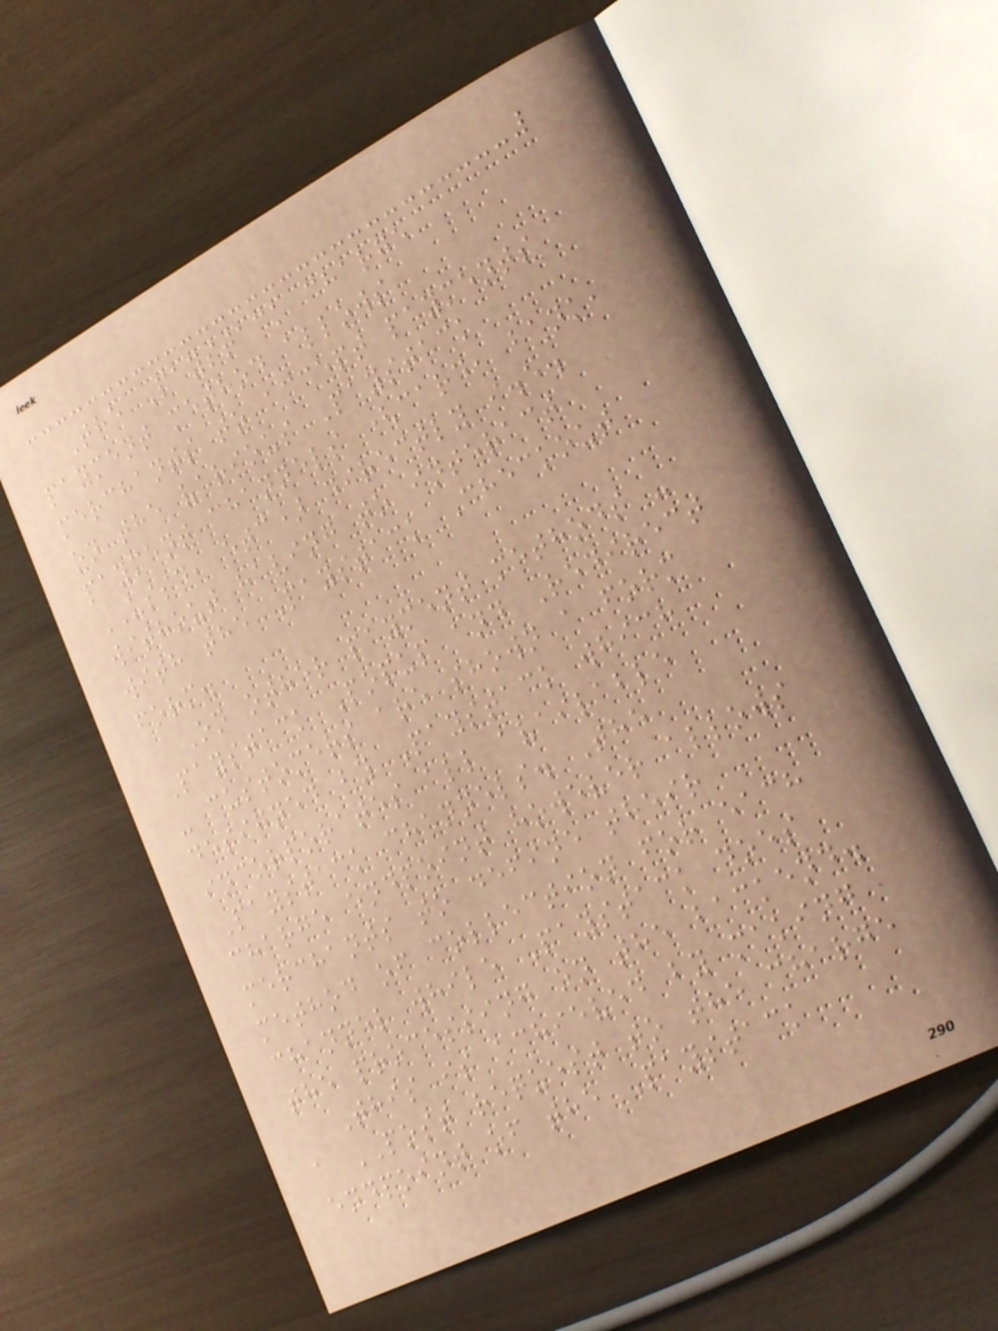The Paystack charge
payment method allows
merchants to accept payments
on the various Paystack
payment channels (card, bank,
USSD, etc) directly i.e.
without having to interact
with the Paystack Checkout
form.
On other payment methods -
Paystack Popup and Redirect
- customers are shown a form
designed by Paystack which
incorporates all available
Paystack channels. The
charge endpoint however allows
merchants to define their
method of collection for each
channel while Paystack does
the processing on the backend.
This is achieved by making
a POST request to the charge
endpoint of the Paystack
